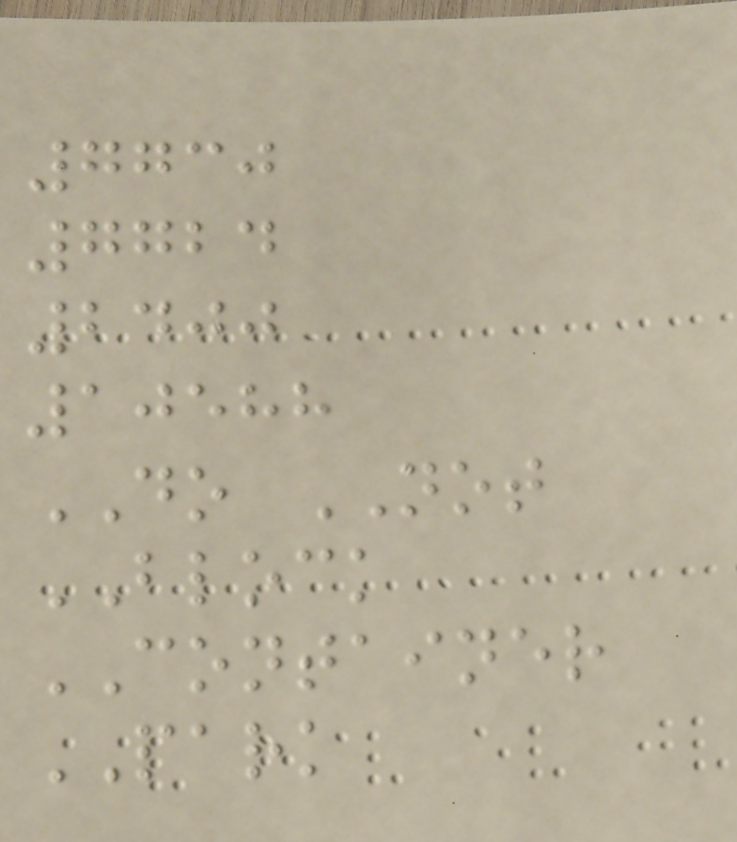7730
7724
2400
10588
DO NOT
BLOCK
CONTAINER
PARK
